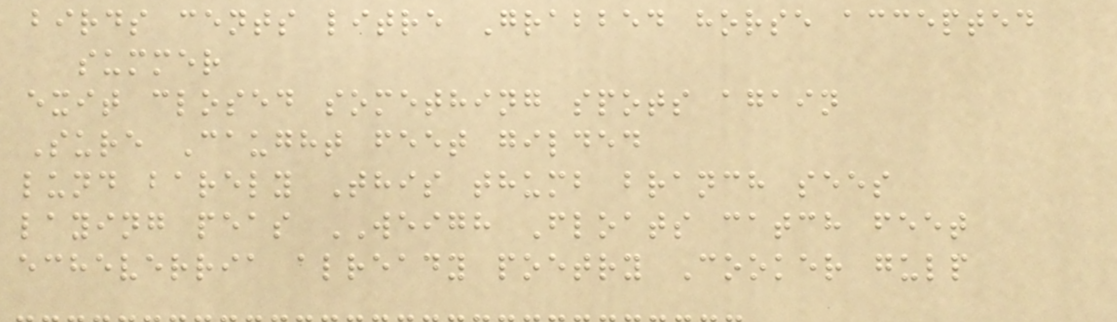birds cents litre Grabbed horse accepted
summer
exit closed something spots again
Sure Caught feet gilded
lund barely This thumb branch sees
laying peas WEIGH Floats catch feet
echeverria already poetry Cooker gulp
